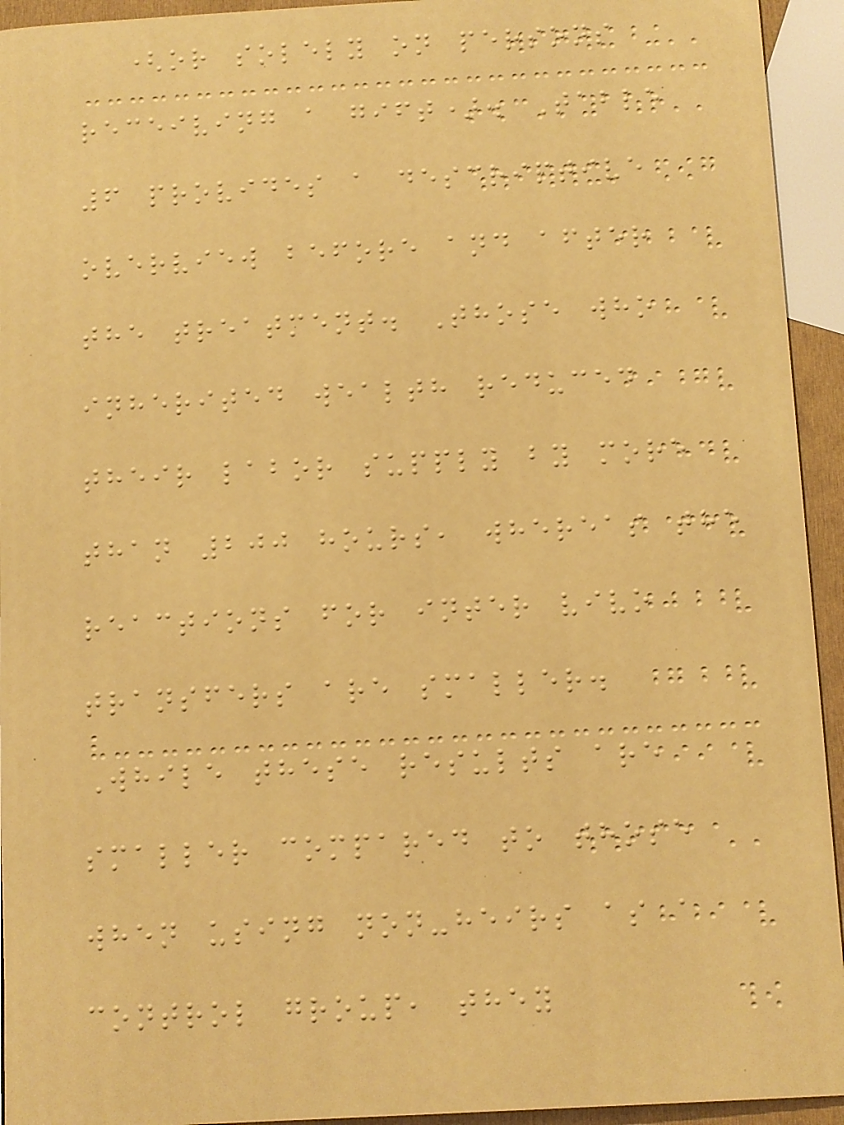(or solely on persons
receiving a gift). Table
6 provides a descriptive
overview before and after
the treatment. Those who
inherited wealth reduced
their labor supply by more
than 200 hours, whereas the
reactions for inter vivo
transfers are smaller.
While these results are
smaller compared to those
when using non-heirs as a
control group, they
